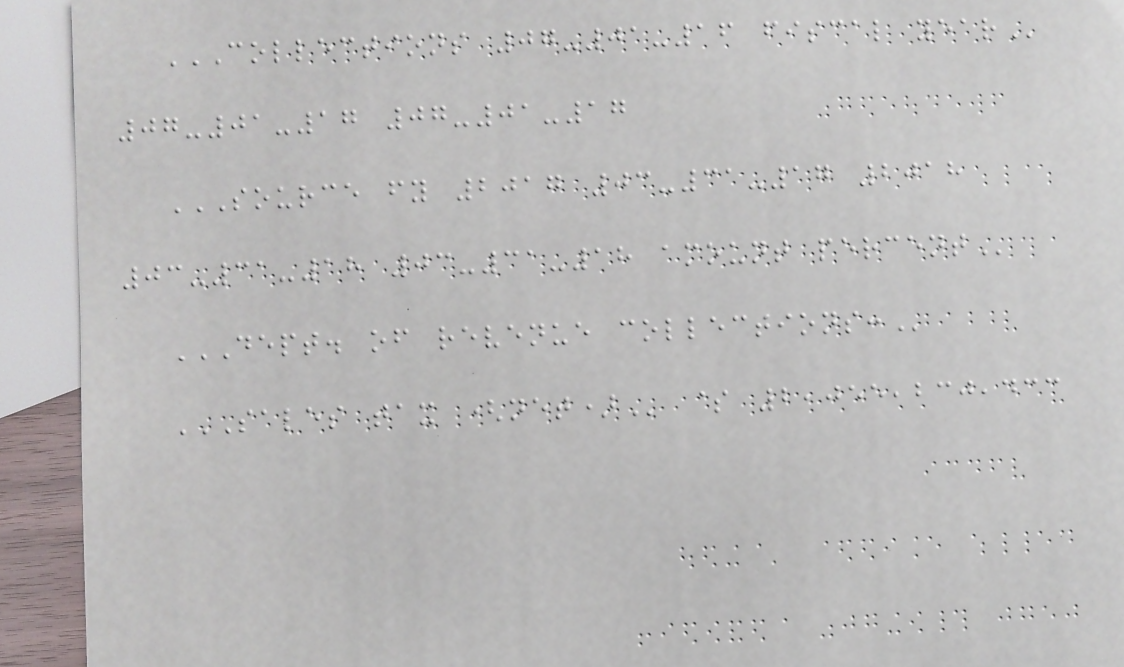COLLECTIONS 07-01-16 FISCAL YEAR
07-01-17 07-01-17
SOURCE FY 2017 03-31-17 2018
03-31-18 03-31-18 AMOUNT PERCENT
DEPT. OF REVENUE COLLECTIONS:
SALES TAX (NET) $ 2,055,230,433
